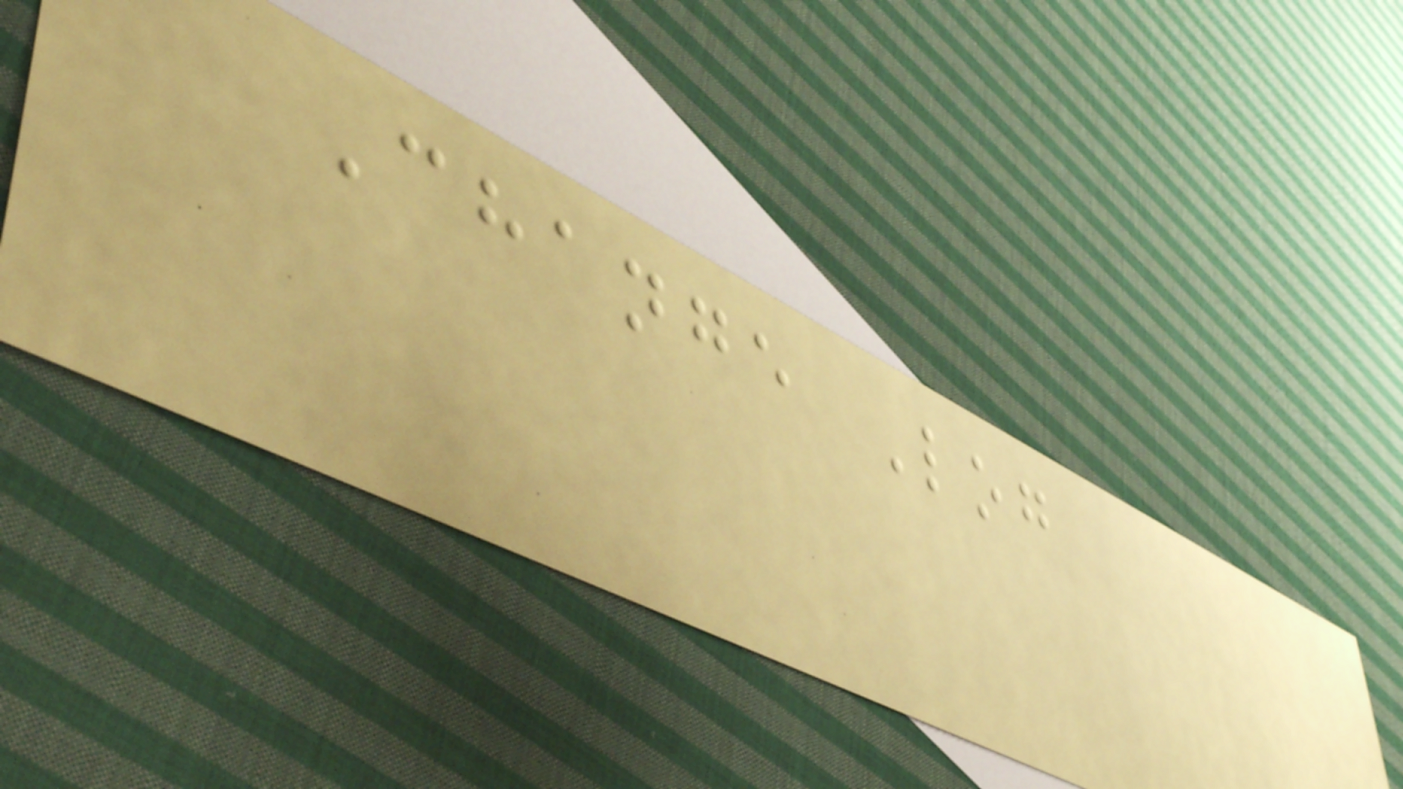Change Log
